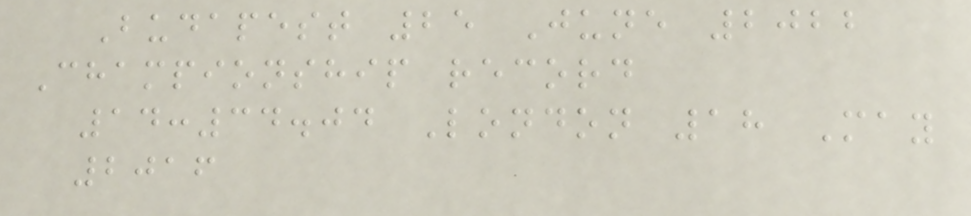Budapest 25 June 2022
Championship record
14:34.04 London 18 May
2016
